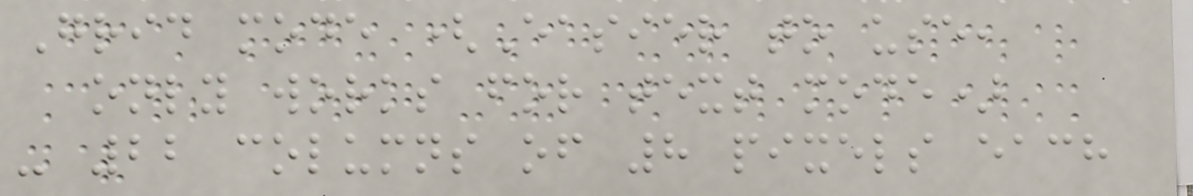Grid mode (Easier to use,
only works for text mode)
- 22 columns of 8 pixels each
